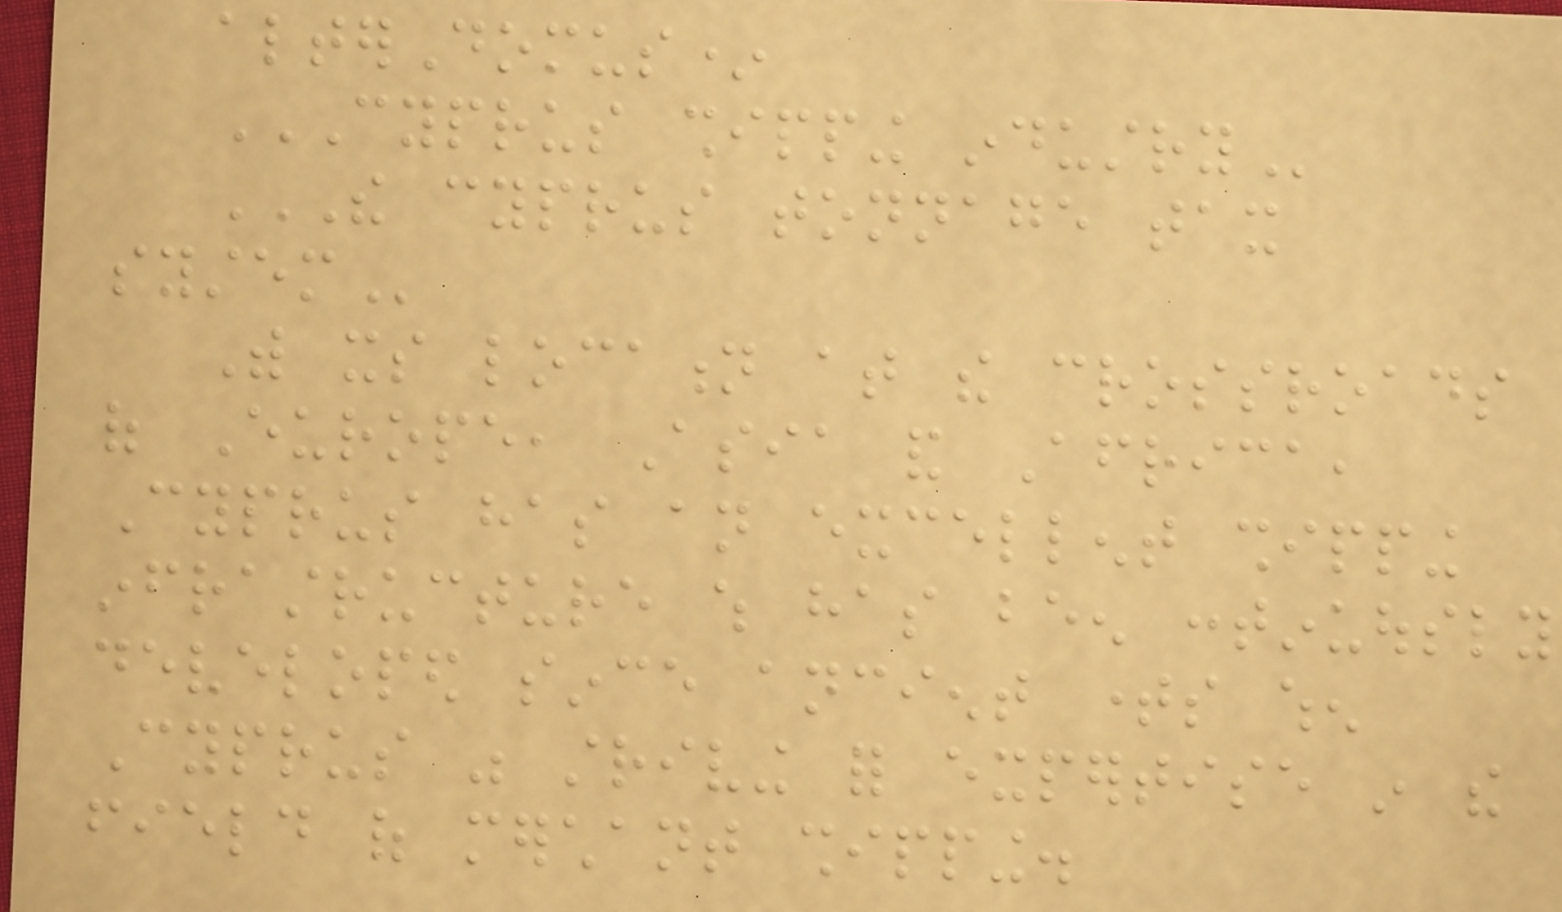alterDomus*
CYPRUS SHIPPING INDUSTRY
THE CYPRUS TONNAGE TAX
SYSTEM
With its location at the crossroads
of Europe, Asia and Africa,
Cyprus has an excellent shipping
infrastructure which has been continuously
developed since ancient times when
Cyprus was striving for expertise in the
field of merchant shipping.
